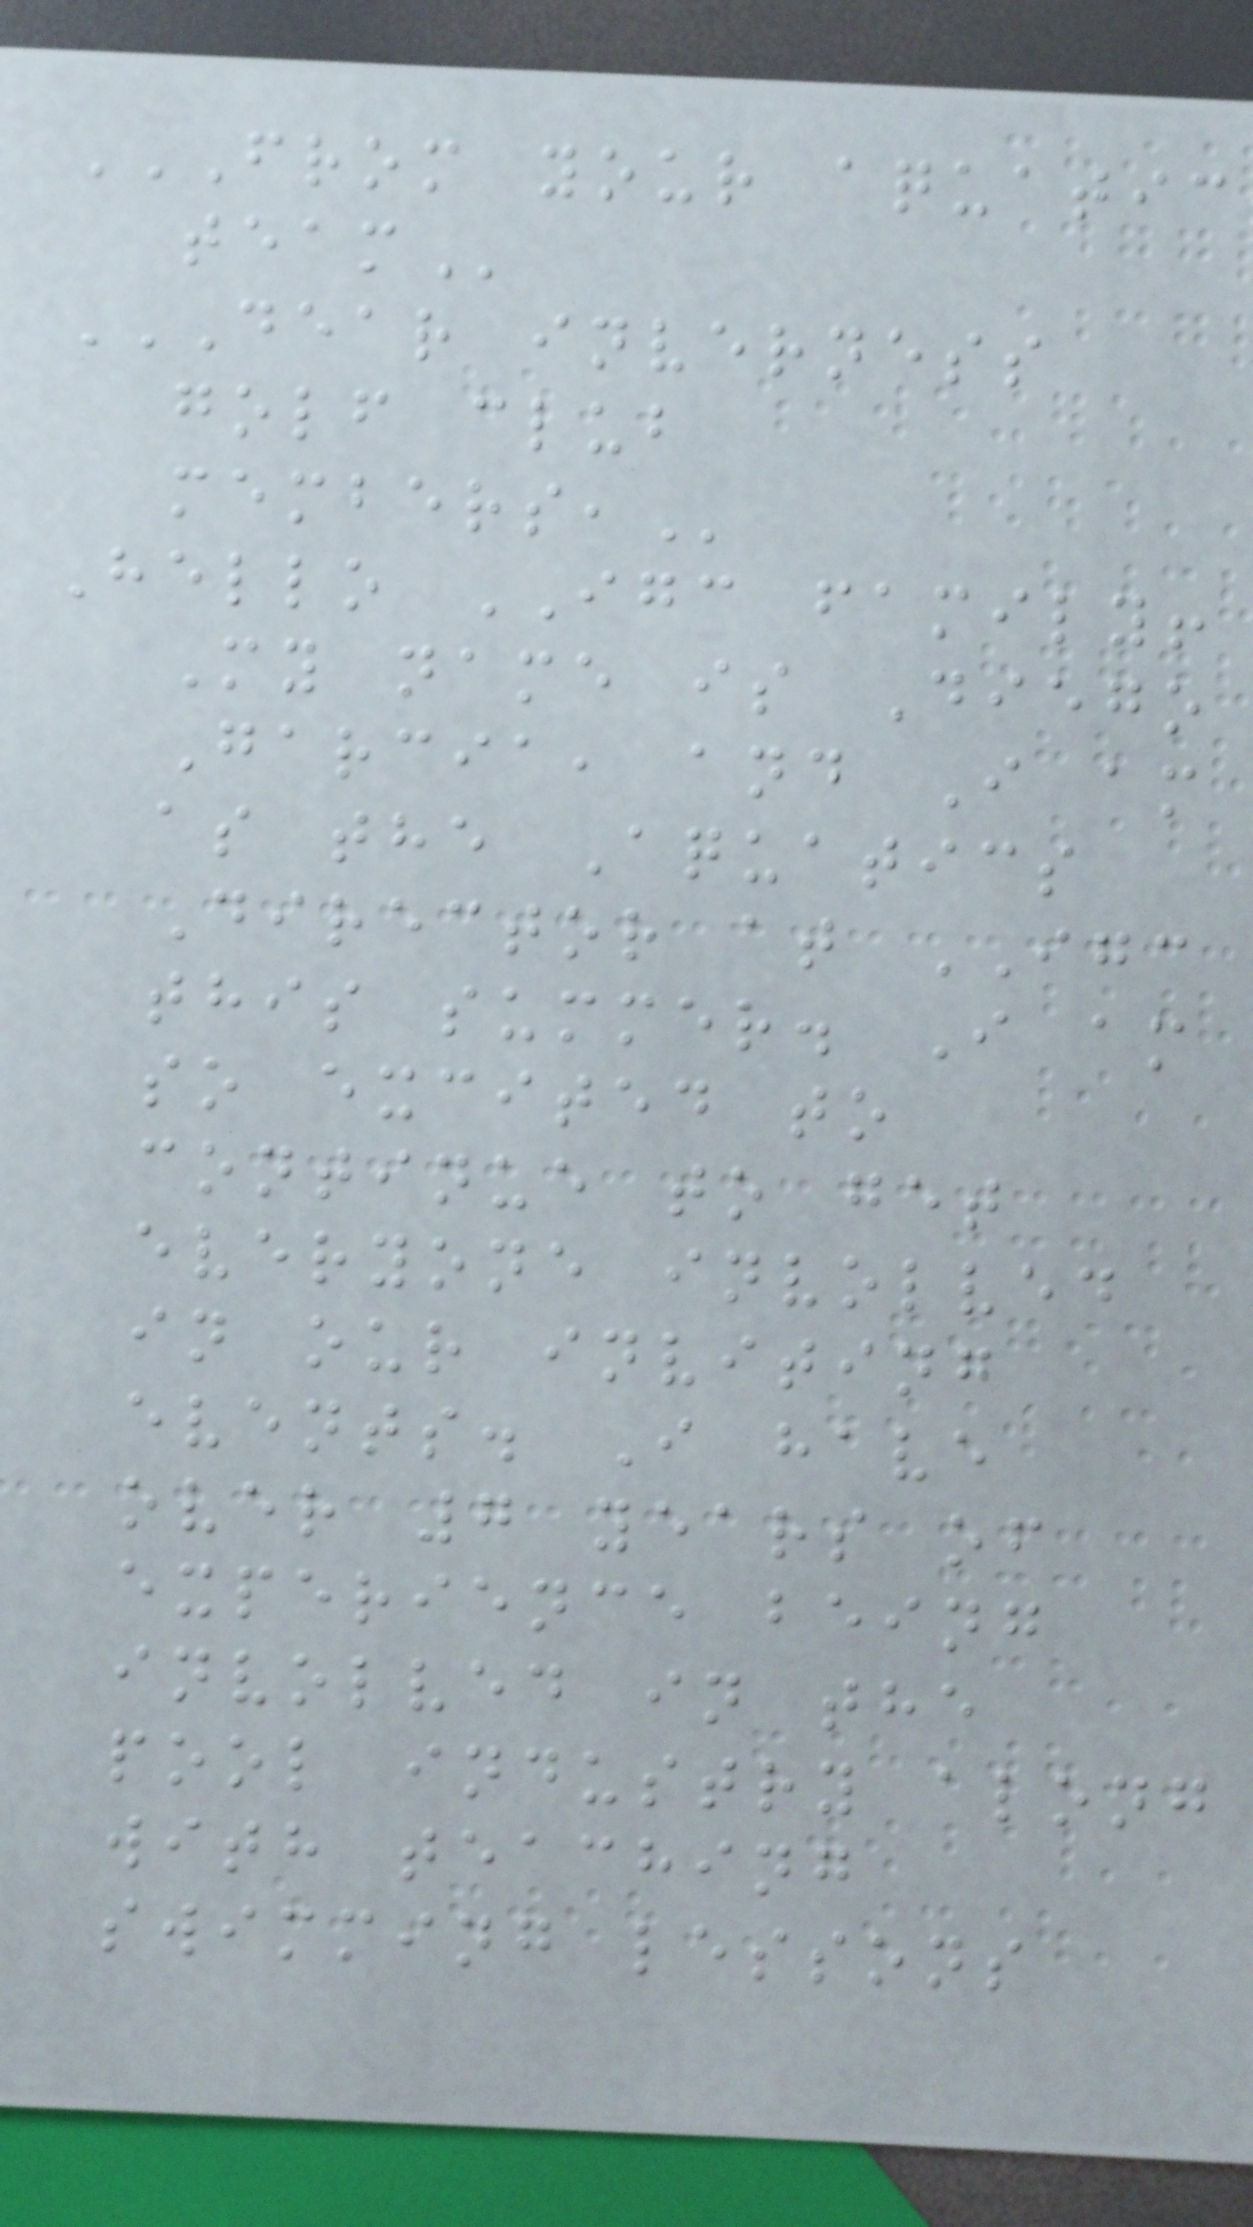DEAR INVERNESS
golf club
Hello IGC family!
My name is Diego
Garcia, and I am
as the Aquatics
Director at IGC
this summer. I am
so excited to
continue to get
everyone involved
in our inviting
events. I have
over 7 years of
experience being
involved in the
pool industry along
with teaching
swimming lessons
